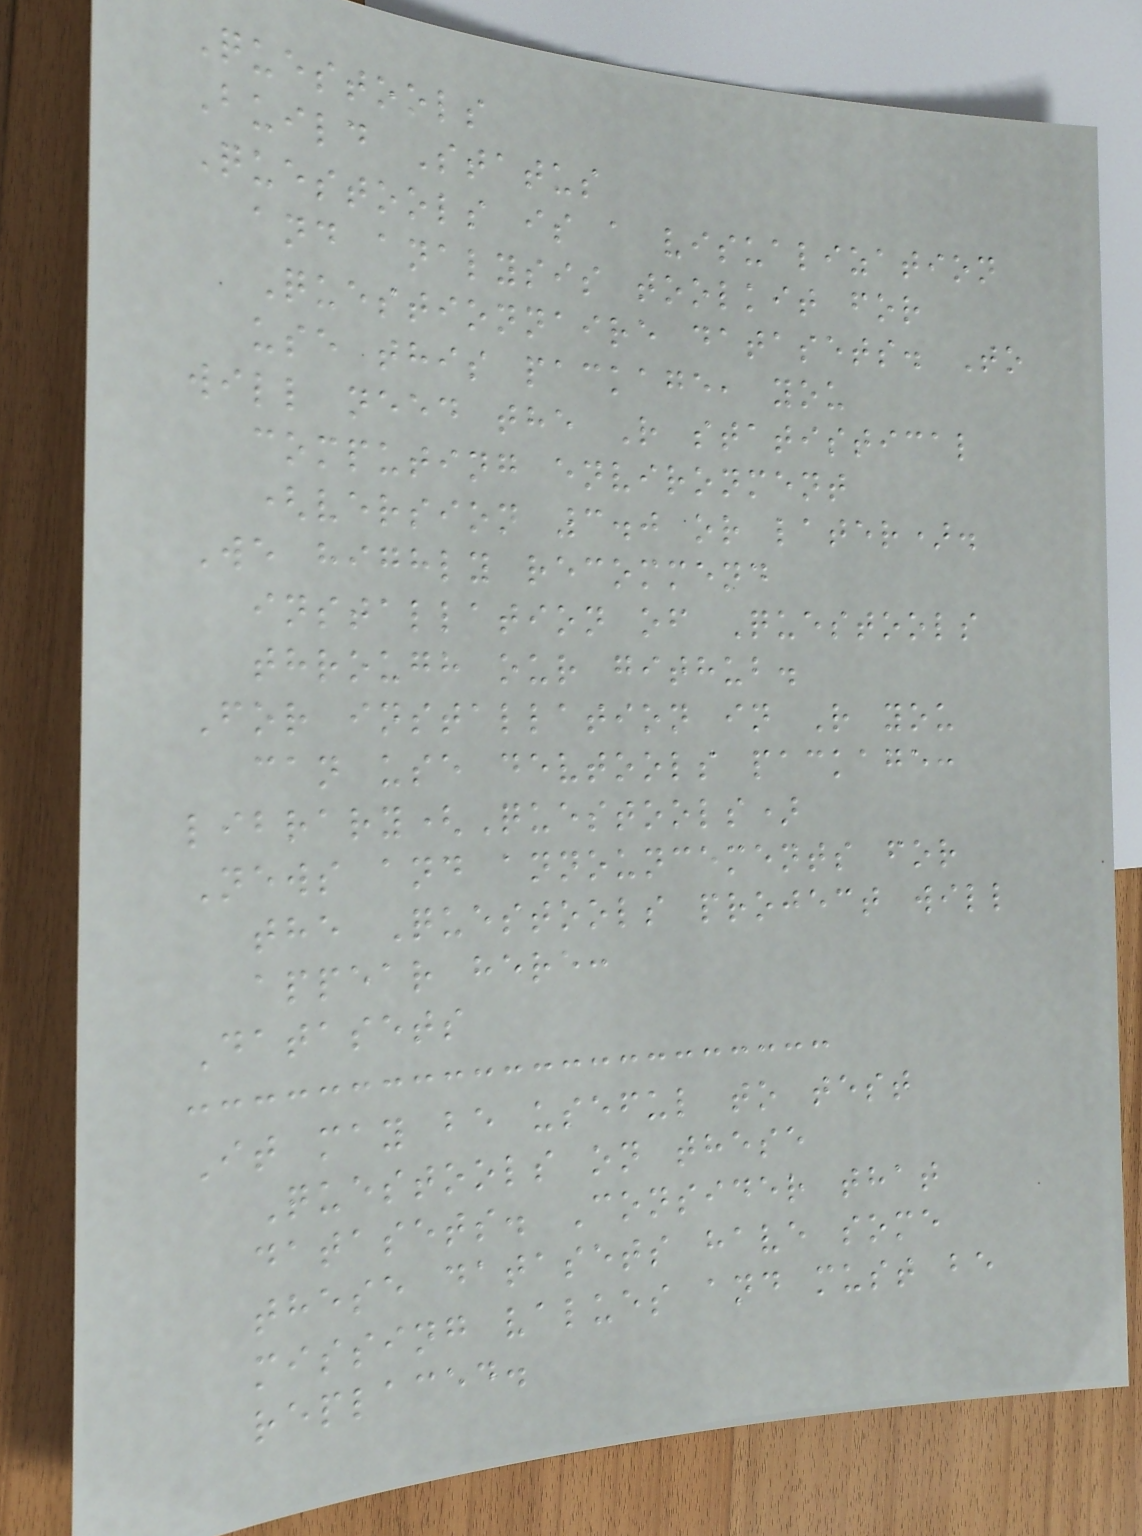Questools
Build Status
Questools is a visualization
and analysis toolkit for
Questionnaire datasets. To
use this package, you
will need the R statistical
computing environment
(version 3.0 or later).
We highly recommend
installation of Questools
through our github.
For installation in R you
can use devtools package:
library(Questools)
News and announcements for
the Questools project will
appear here:
Datasets
It may be useful to test
Questools on these
datasets. Consider that
these datasets have some
missing values and must be
replaced.
